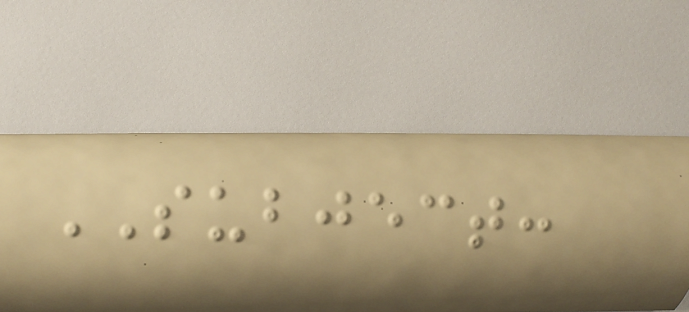SUBJECT:
